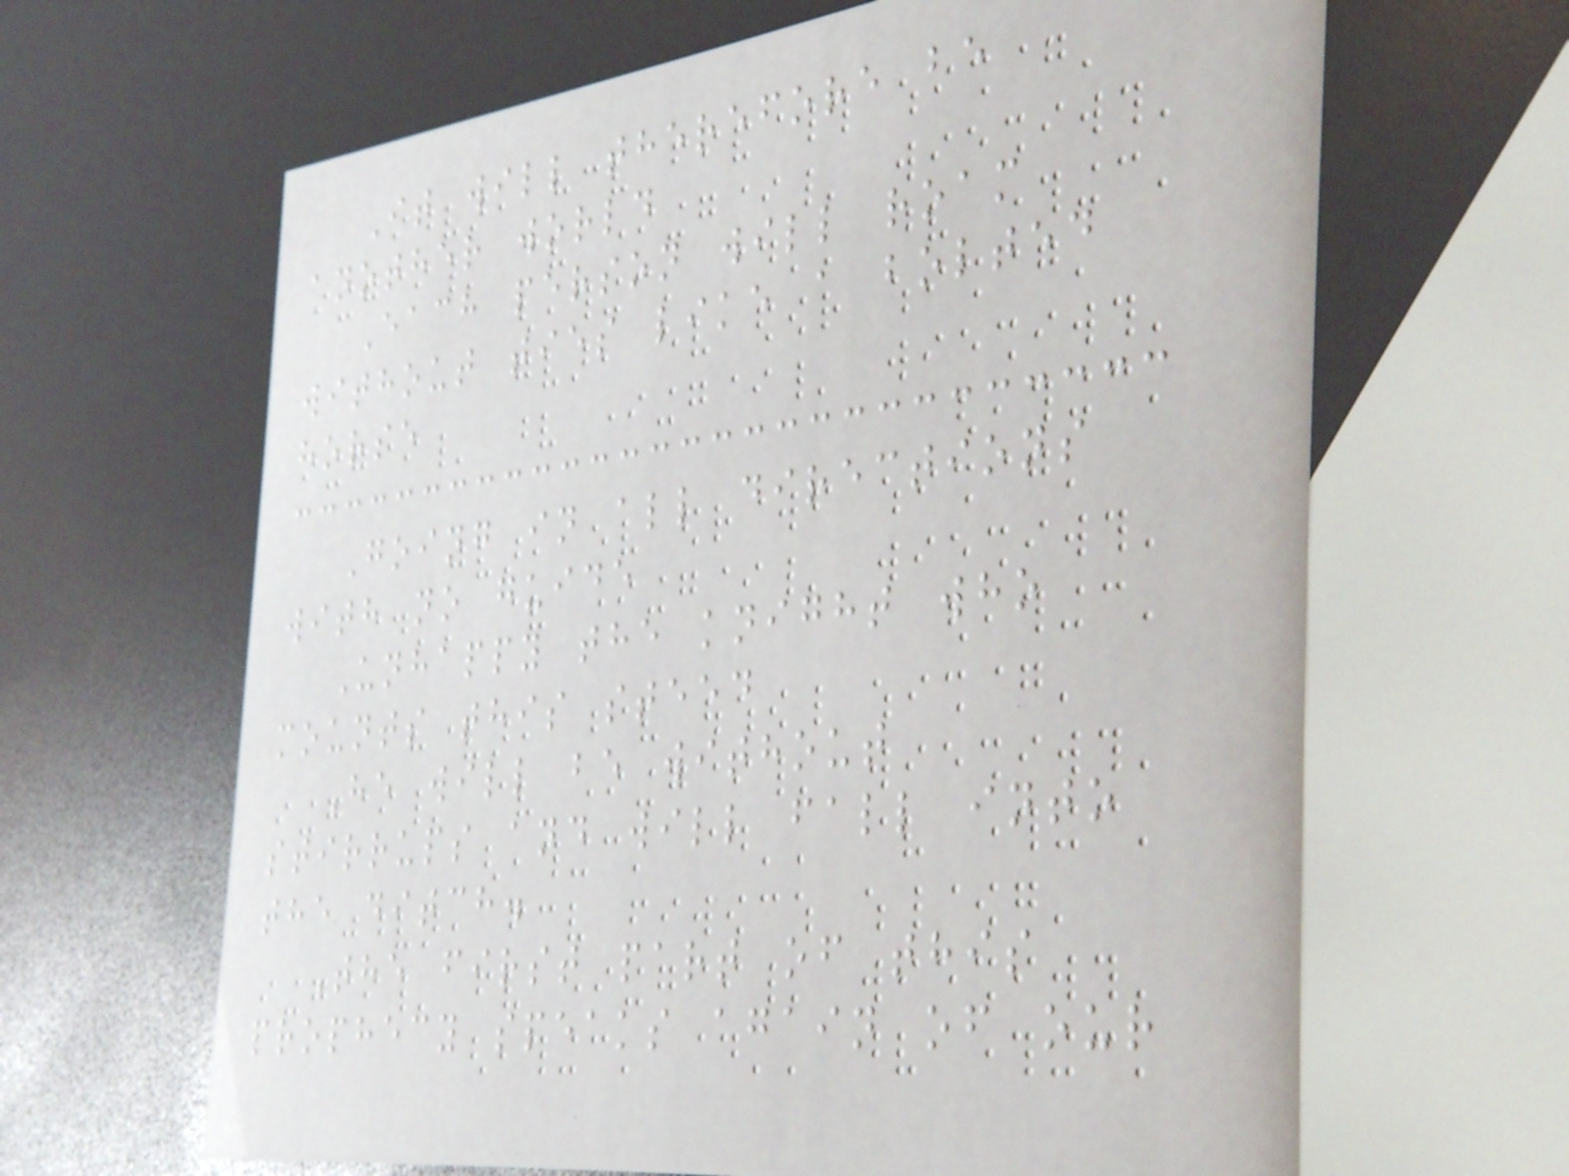It will therefore be
another world
Each person will roam
without ties like a bolted
horse
Going in all directions
with no guide
Unhappy the knight who
mounts this steed
He will be without
stirrups and will fall into
the ditch.
The first part of this
prophecy speaks again of our
